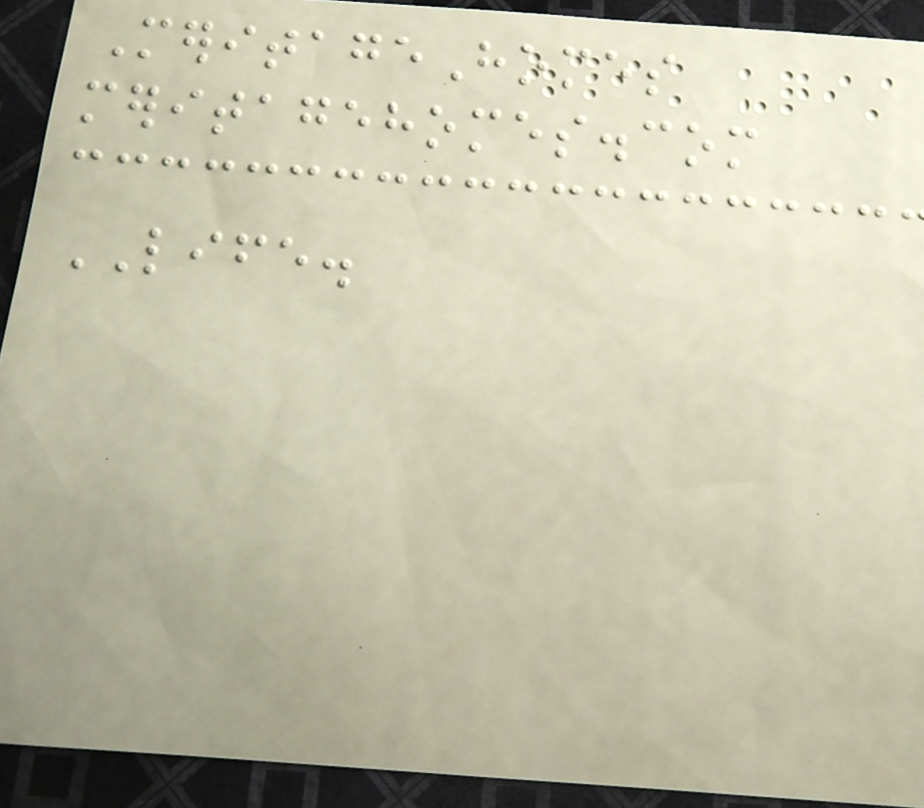MeritageHomes
meritagehomes.com
LIFE.
